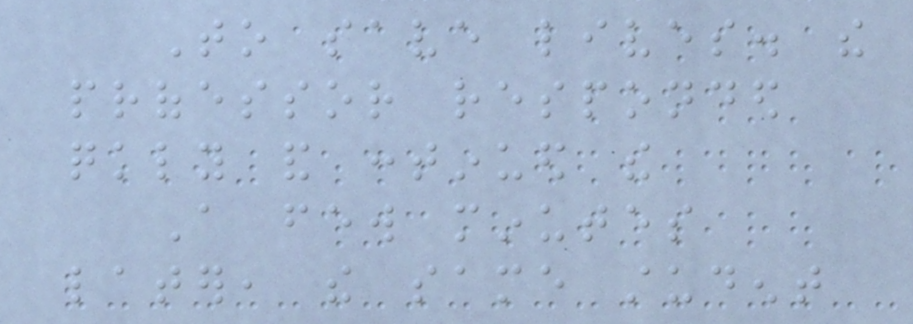To save lives. the
professor responded
quickly and continued the
A few minutes
later, the same student
